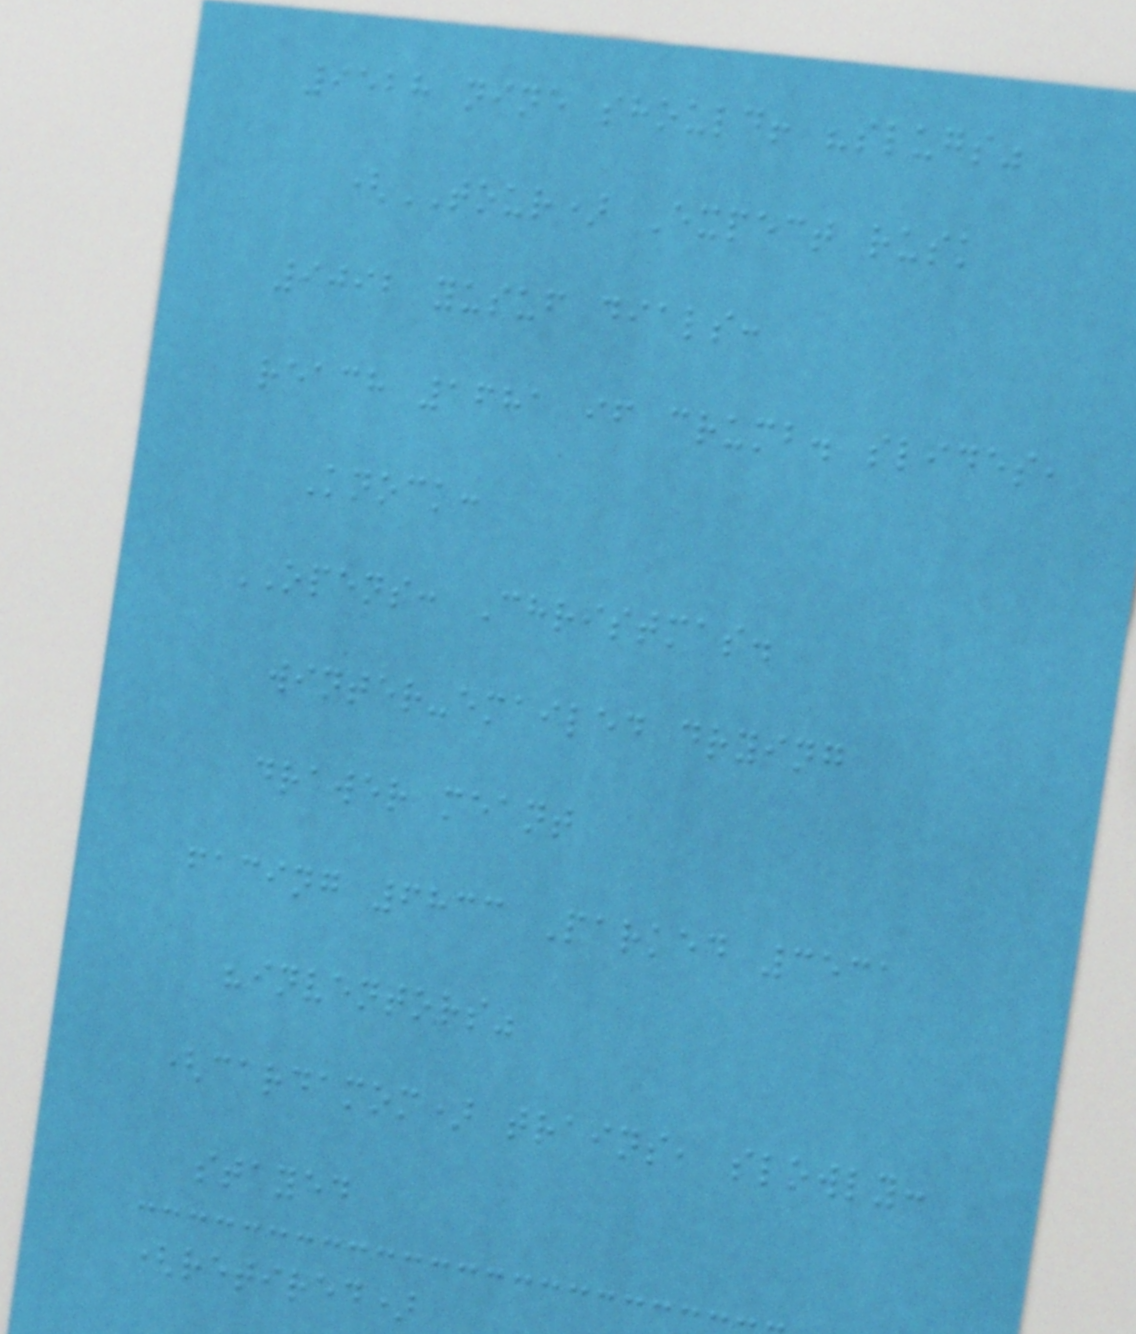9528 nine should! "slugs"
(TOUR) Expect rusk
9092 yusuf dials:
reach 1681 if crumb. slides,
Knock:
OPENS: Christmas.
winter-emailed drying
drawer meant
facing 6833 Parked 3531
"inventors"
(cardamom) trains, slowly:
stayed
(retired)
